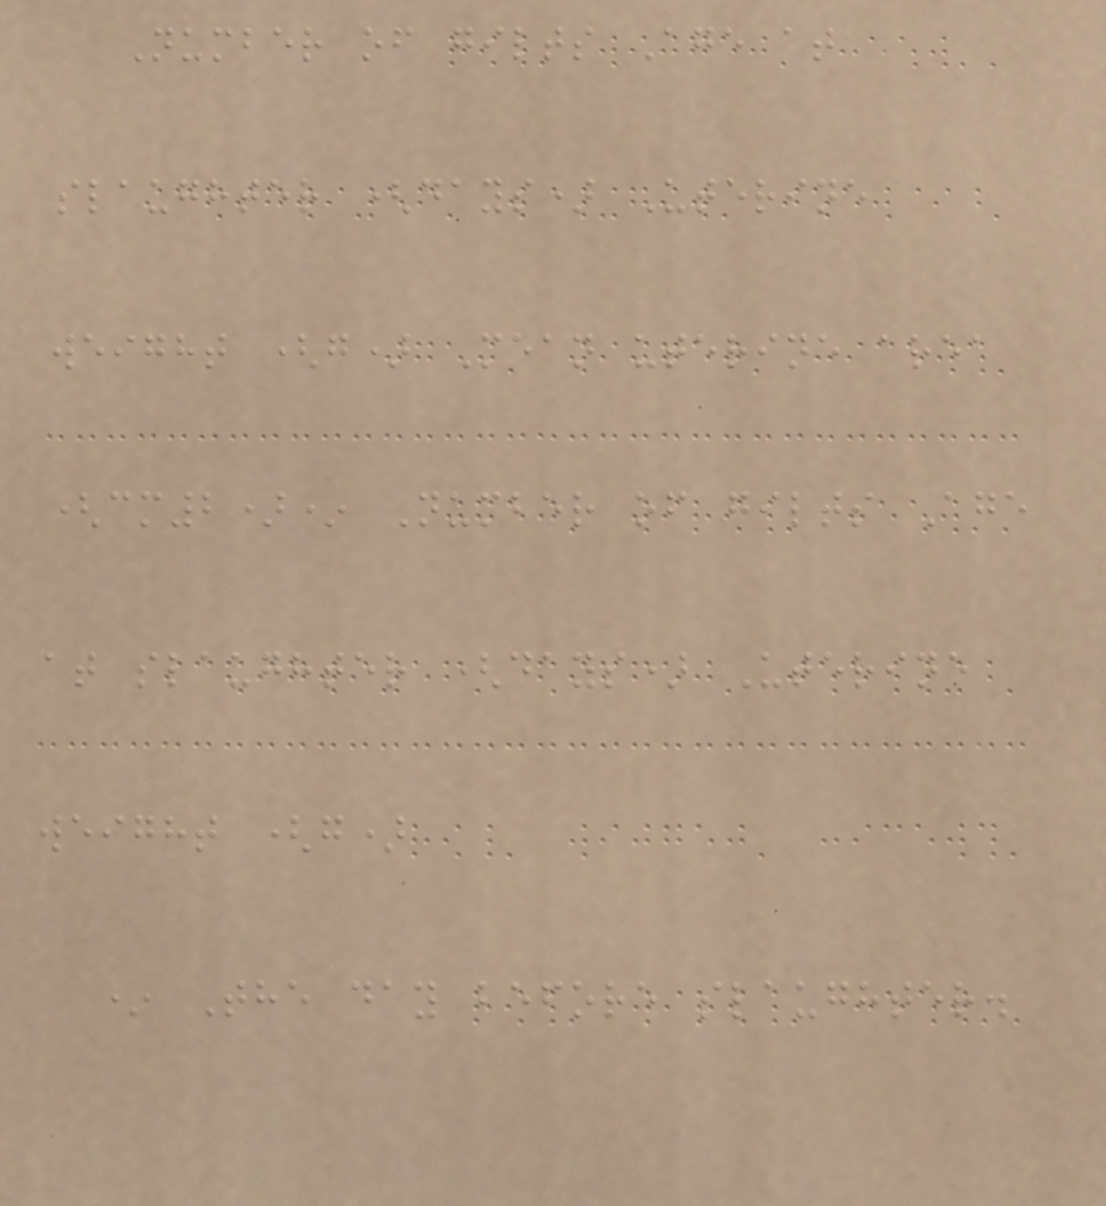Number of gilts Age at
slaughter (days) Uterine
weight (g) Mean uterine area
(cm2)* Number of gilts Age
at slaughter (days) Uterine
weight (g)
* The day before slaughter.
